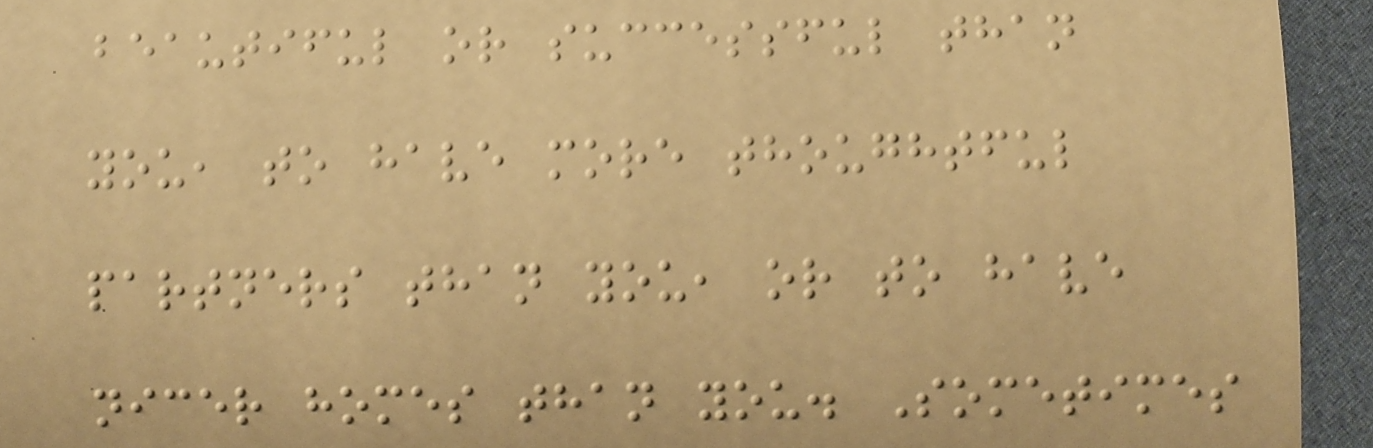beautiful or successful than
you, to have more thoughtful
partners than you, or to have
nicer homes than you. Sometimes
